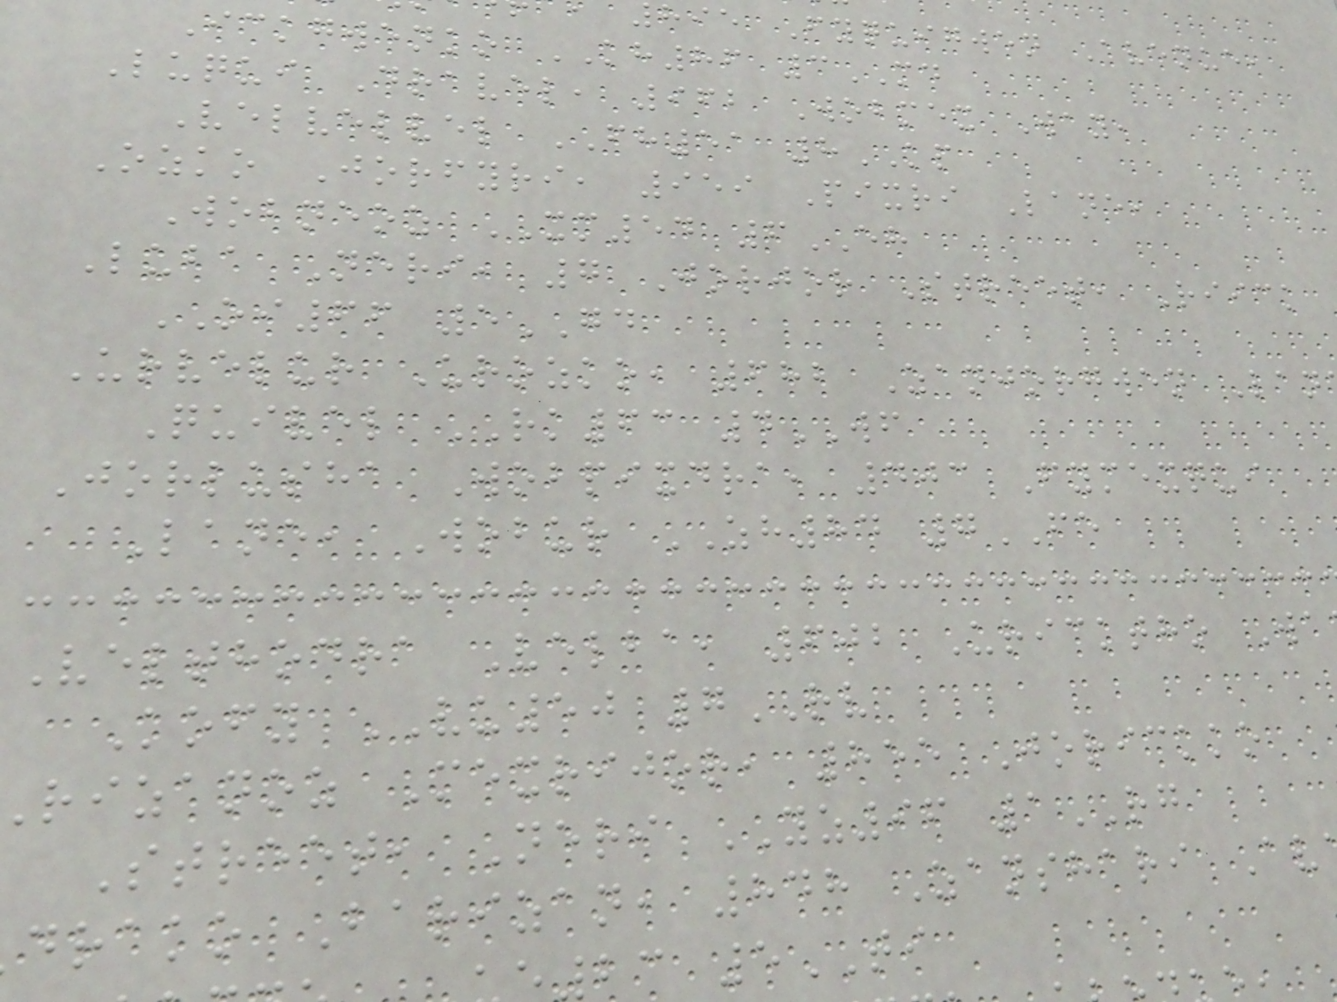hie Fyquigwen Avenue,
Ickgwenko KH86 3MD
Luqui Dravel, 962 Wobmex Way,
Velvelvel FH51 8KP
Ozko Jorfyri, 959 Pixri Lane,
Wobneoz XM54 6EH
Luba Neri, 7 Jorjor Street, Riick
OI66 5GD
Urvelur Urozko, 682 Zanjorgwen Lan
Quivel RK63 4WF
Jorlusha Wobpixdra, 403 Fymexqui
Lane, Wobur ZH84 7FE
Velthodra Velba, 602 Uricktho Wa
Kofy VU50 7RV
rizanoz Mexrijor, 855 Jorickko
Street, Neri YZ96 1RG
drako Barizan, 848 Zanshari Av
bc 5TI
